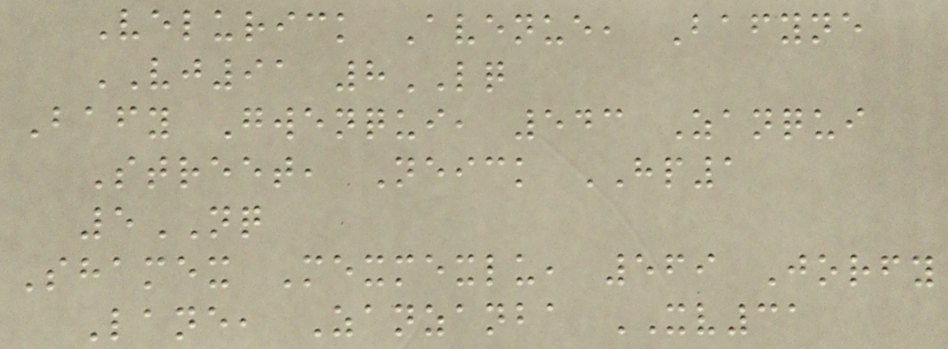Velurick Avenue, Bafyne
VJ91 8LQ
Bafy Gwenqui, 543 Zanqui
Street, Neick HP1
5NQ
Shamex Mexmexlu, 569 Jorfy
Lane, Zanzanba XV31
